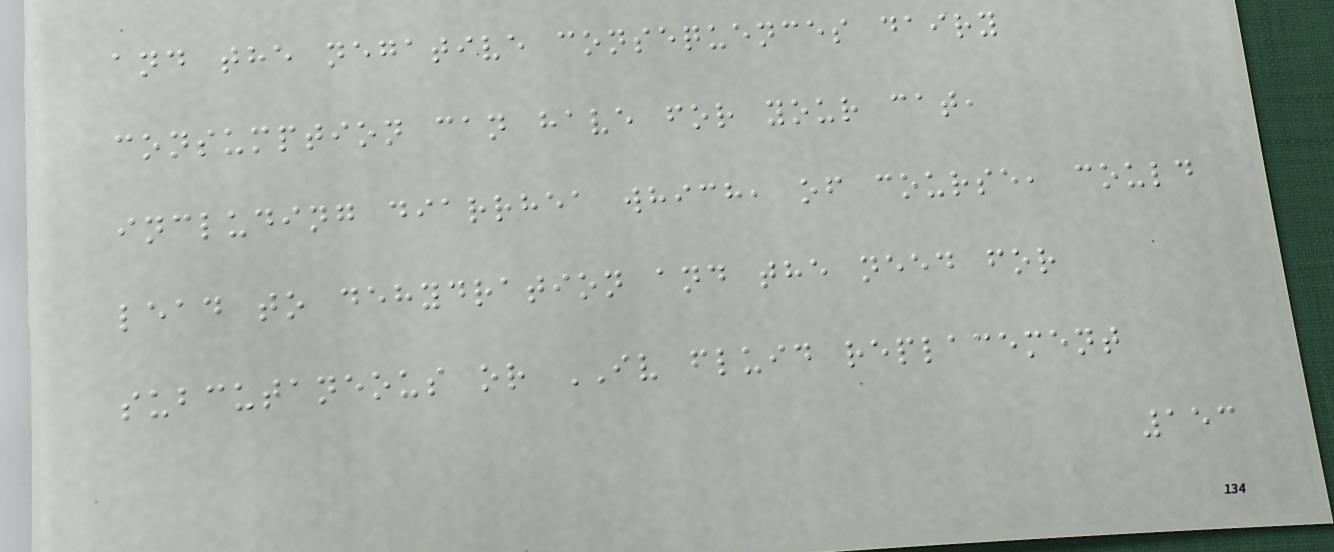and the negative consequences dairy
consumption can have for your cat,
including diarrhea which, of course, could
lead to dehydration and the need for
subcutaneous or IV fluid replacement
153
